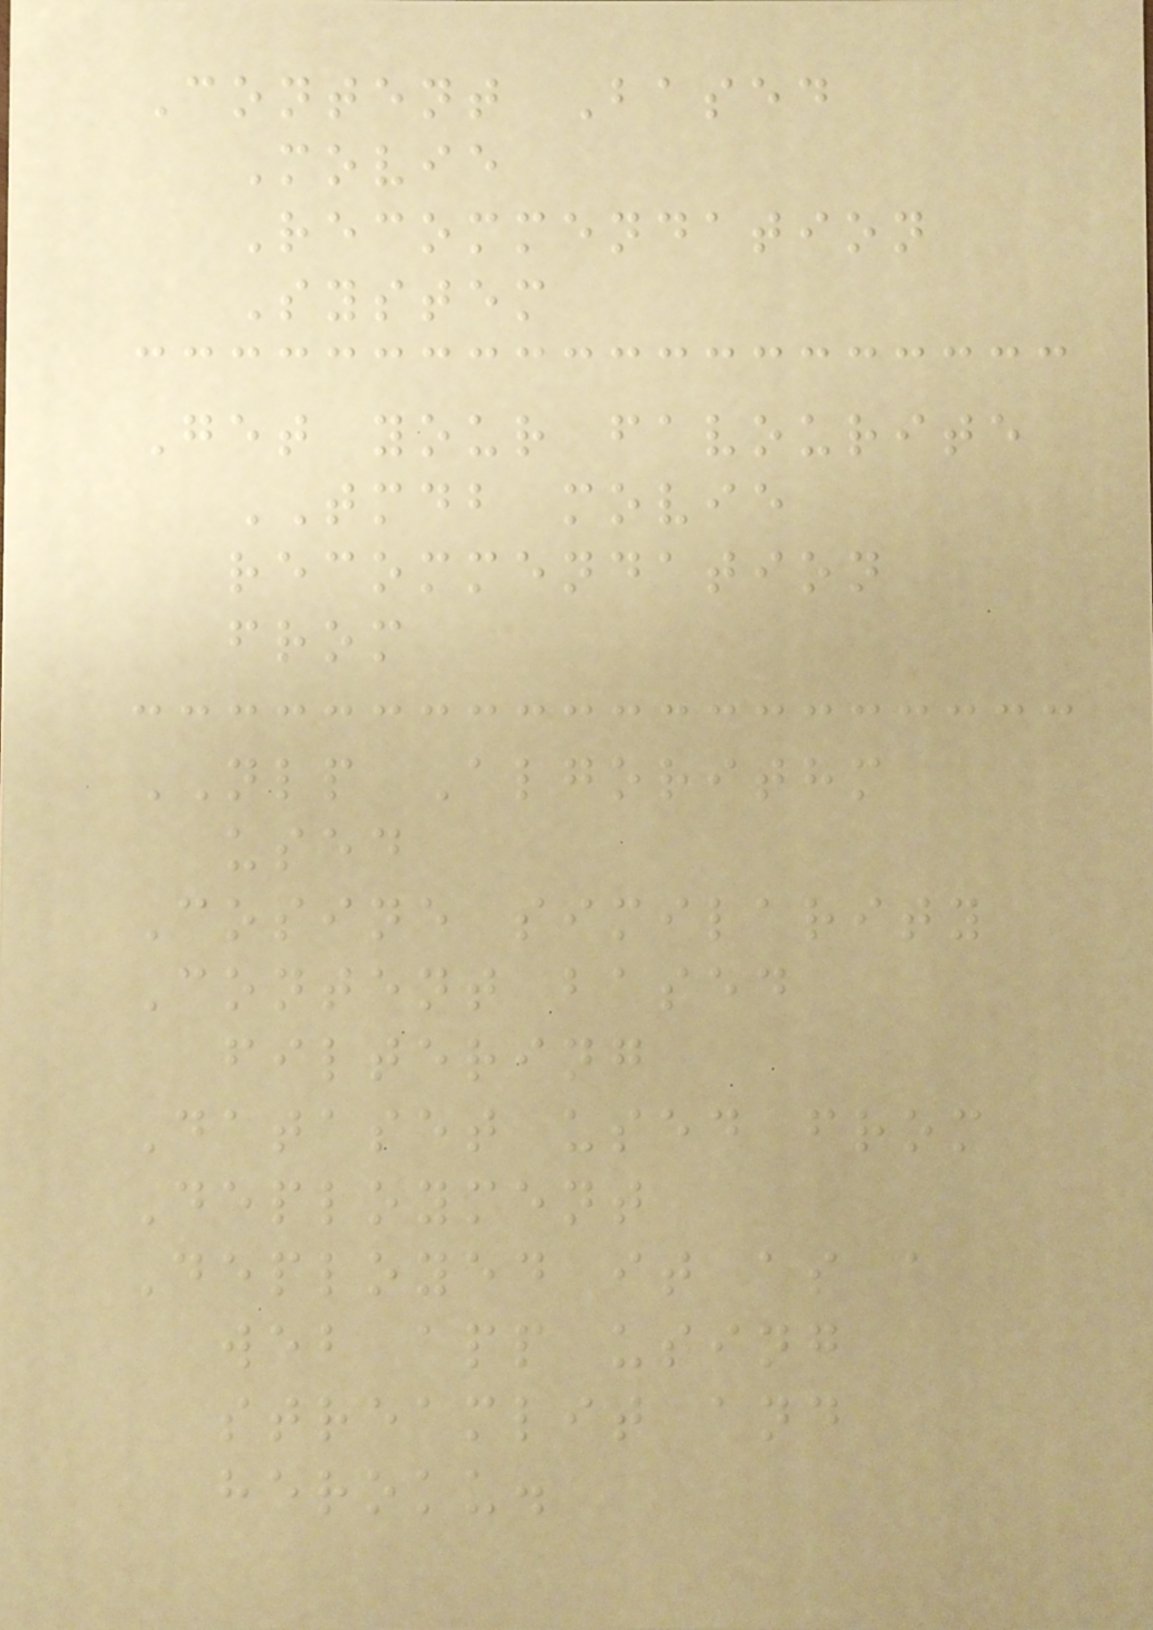Content Based
Movie
Recommendation
System
Get your favourite
TMDB movie
recommendation
from
NLP Algorithm
used
Cosine similarity
Content based
filtering
Dataset used from
Deployment
Deployed it as a
web app using
streamlit and
heroku.
